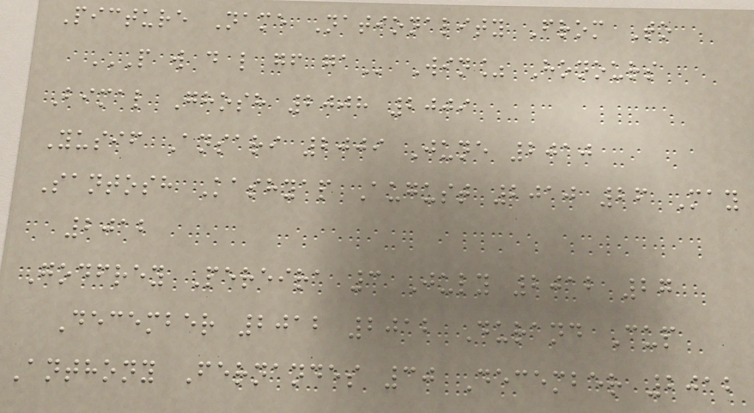Picture Name Nationality From To
P W D L GF GA Win% Honours
Bimal Ghosh 2008 2009
Yusif Ansari 2009 June 2010
Santosh Kashyap August 2010 26 May
2012
Godfrey Pereira 3 July 2012 27
December 2012 2012 Durand Cup
Anthony Fernandes 30 December 2012
